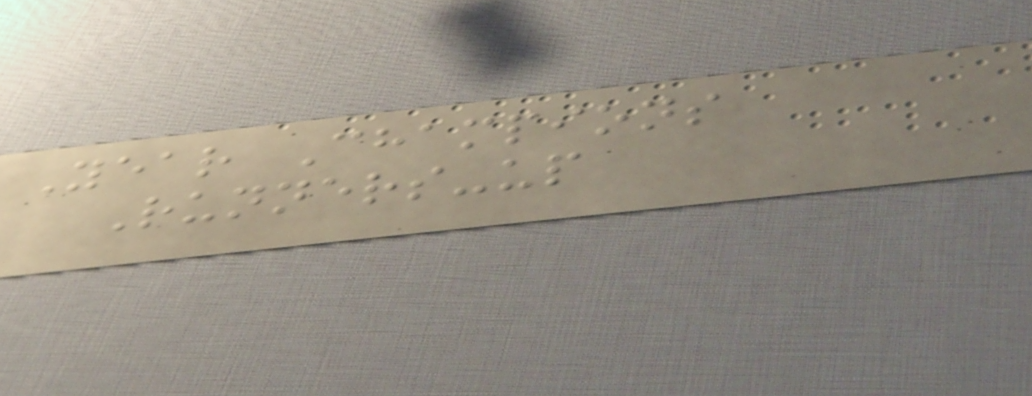Year Champions
Runners-up
